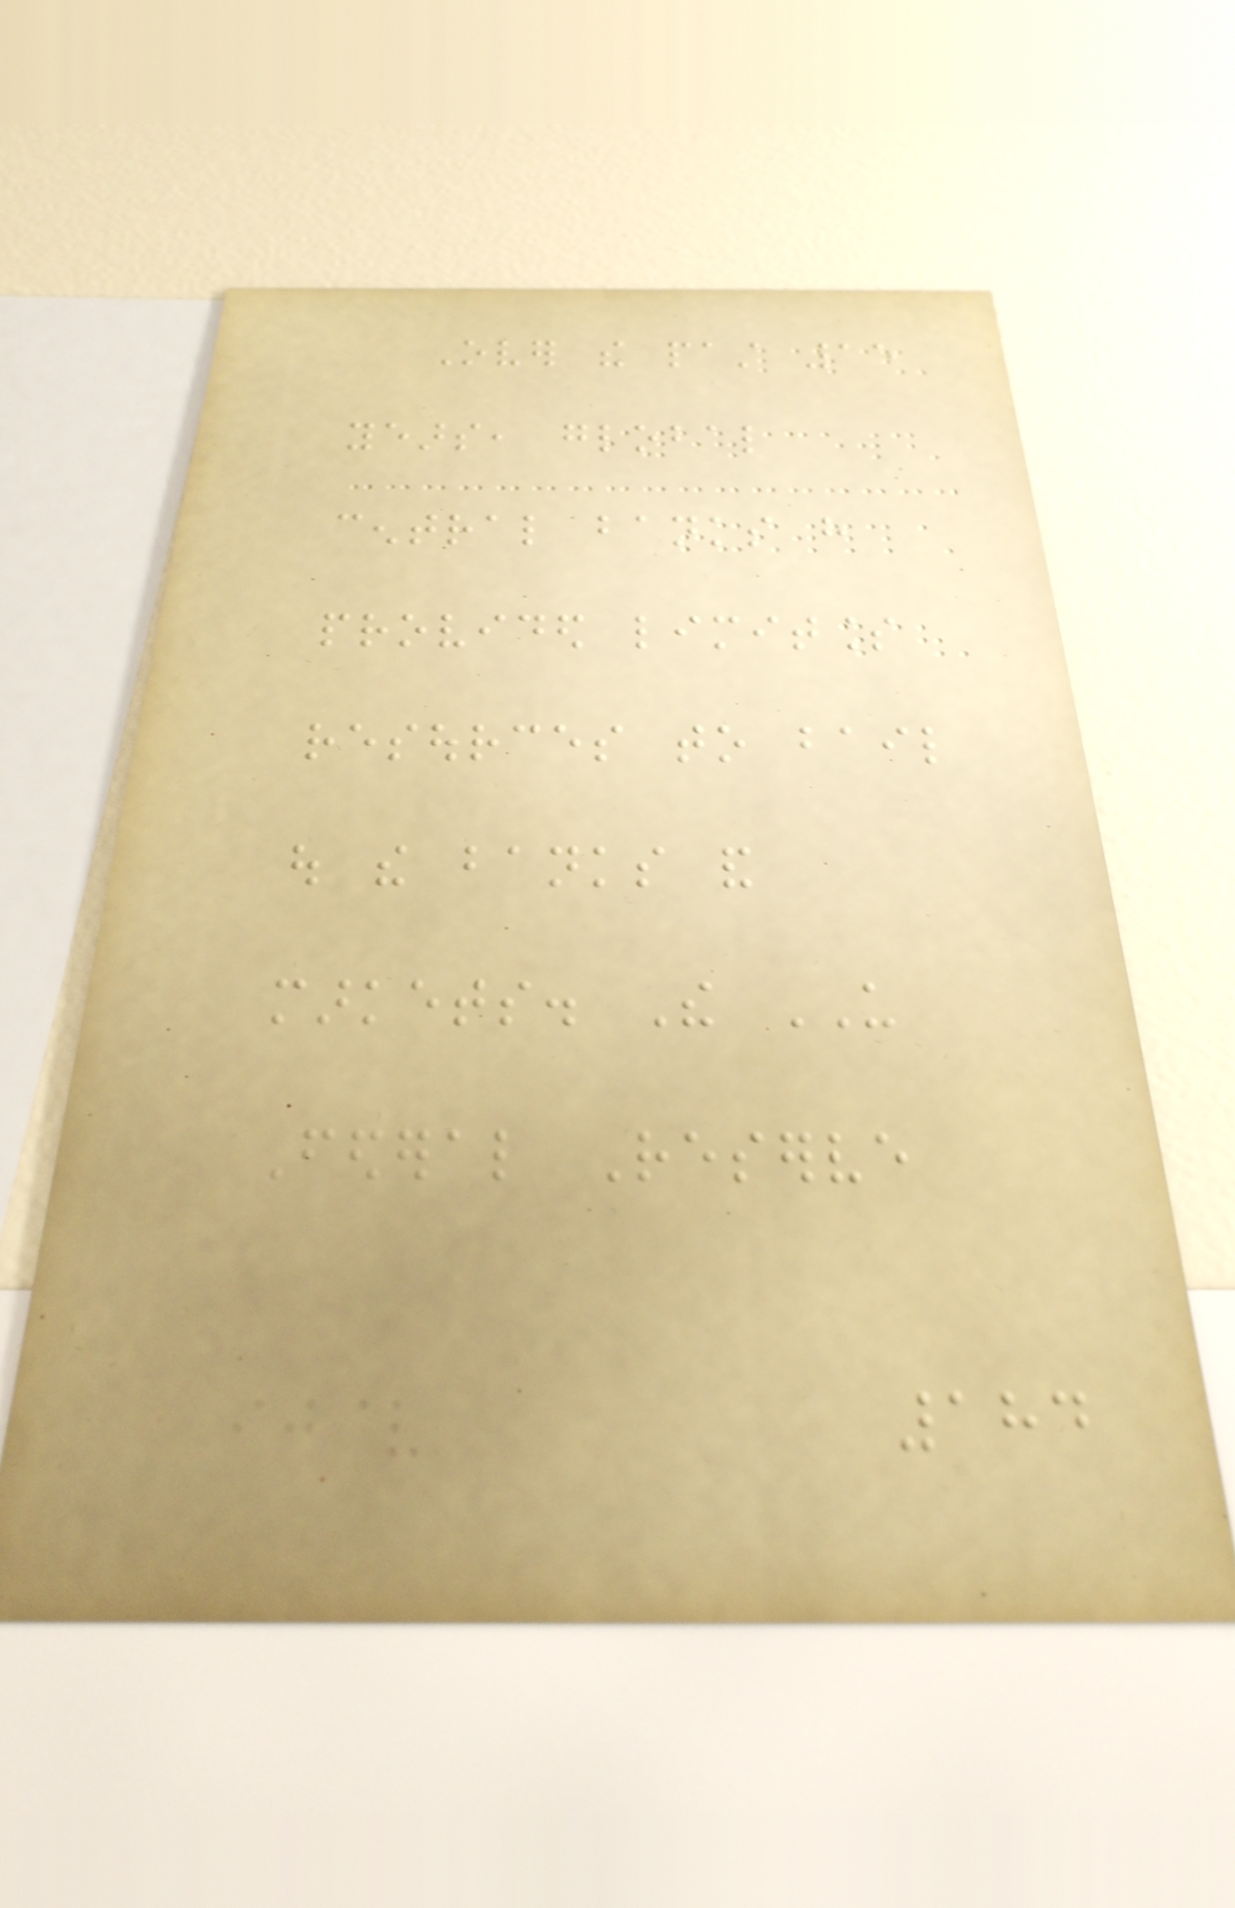Over the past 15
years, global
central banks have
provided limitless
resources to bail
out the banks and
markets. The US
Federal Reserve
184
